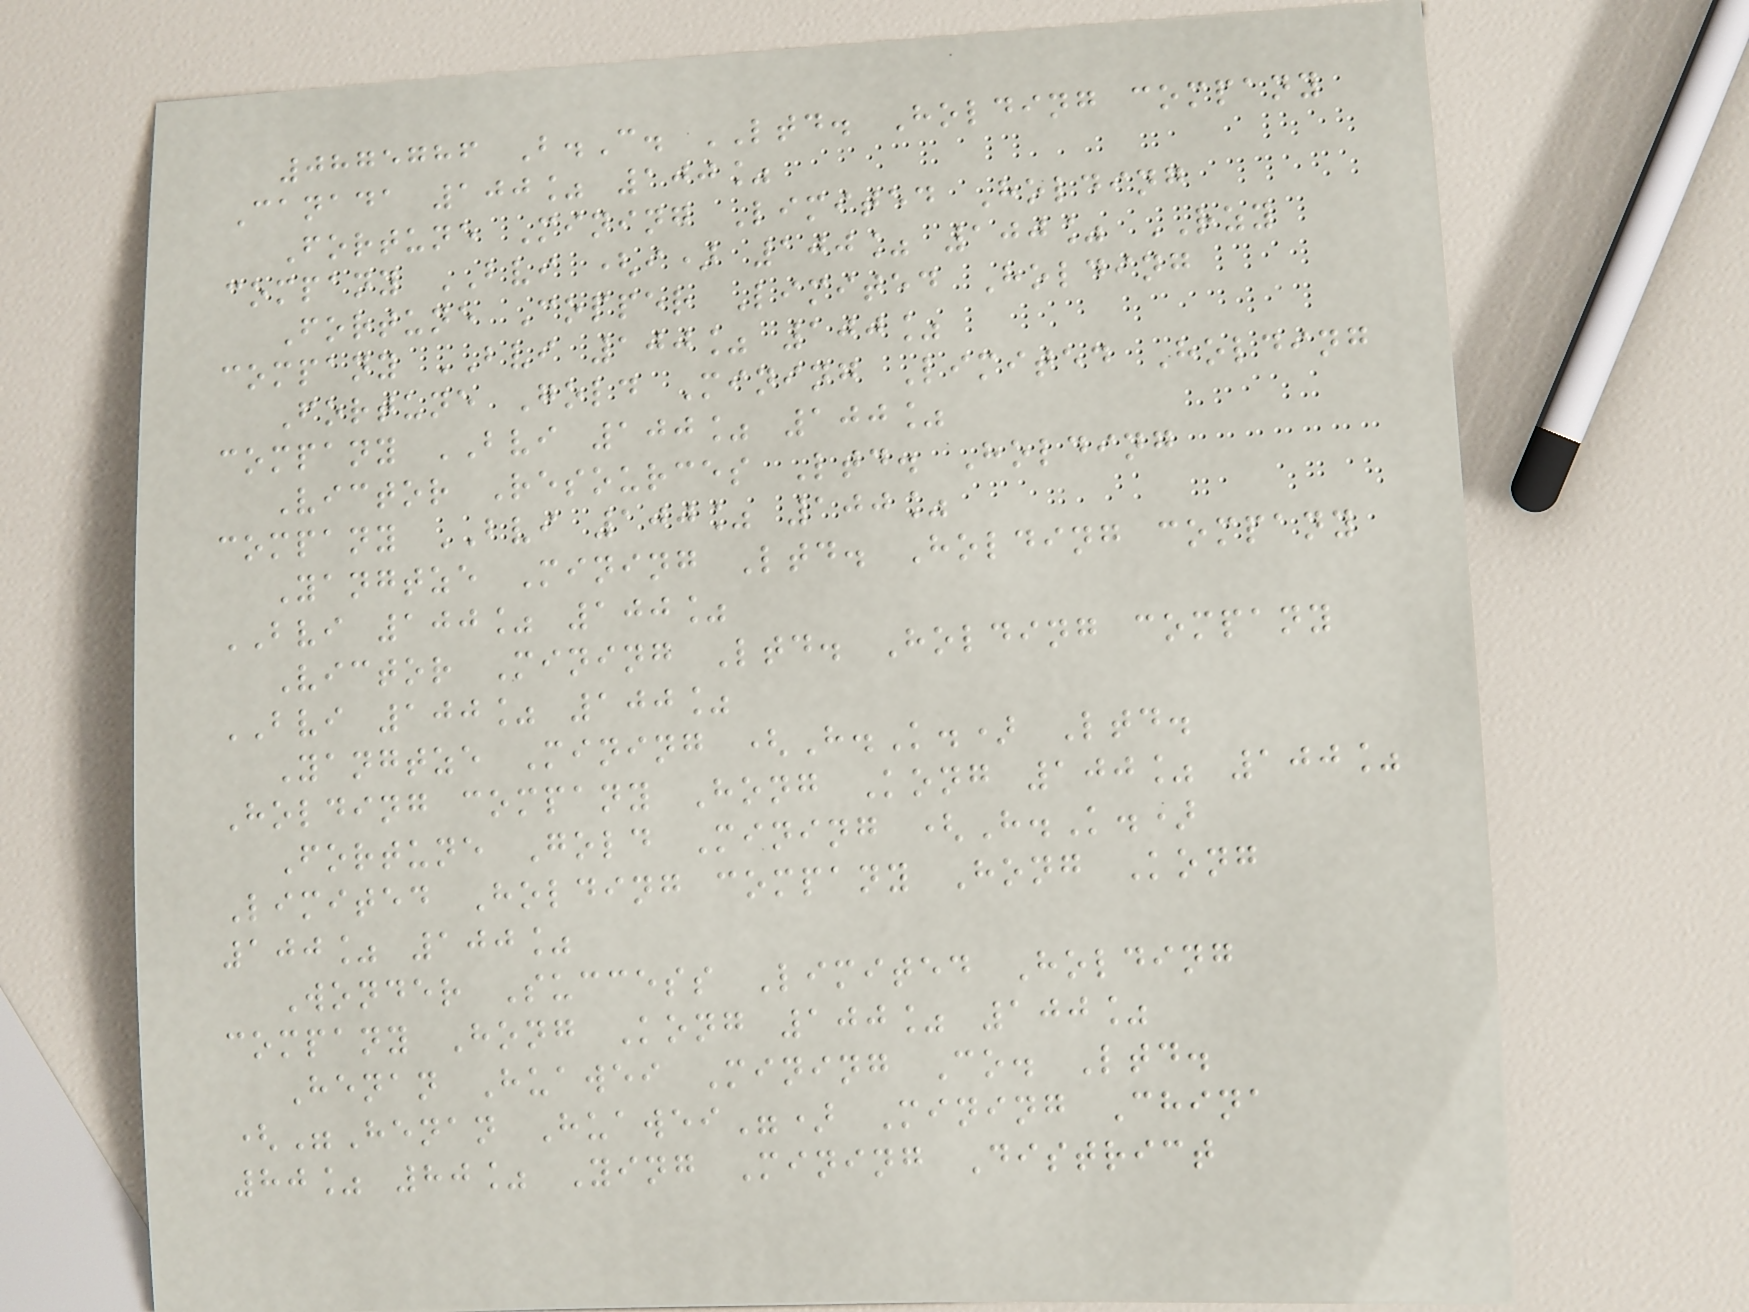0875786 B.C. LTD. Holding company
Canada 100% 100%
Fortune Mining Limited Holding
company BVI (i) 100% 100% RZY
Fortune Copper Limited Holding
company BVI 100% 100%
Fortune Gold Mining Limited Holding
company BVI 100% 100%
Victor Resources Ltd. Holding
company BVI 100% 100%
Yangtze Mining Ltd. Holding company
BVI 100% 100%
Victor Mining Ltd. Holding company
BVI 100% 100%
Yangtze Mining (H.K.) Ltd.
Holding company Hong Kong 100% 100%
Fortune Gold Mining (H.K.)
Limited Holding company Hong Kong
100% 100%
Wonder Success Limited Holding
company Hong Kong 100% 100%
Henan Huawei Mining Co. Ltd.
("Henan Huawei") Mining China
80% 80% Ying Mining District
